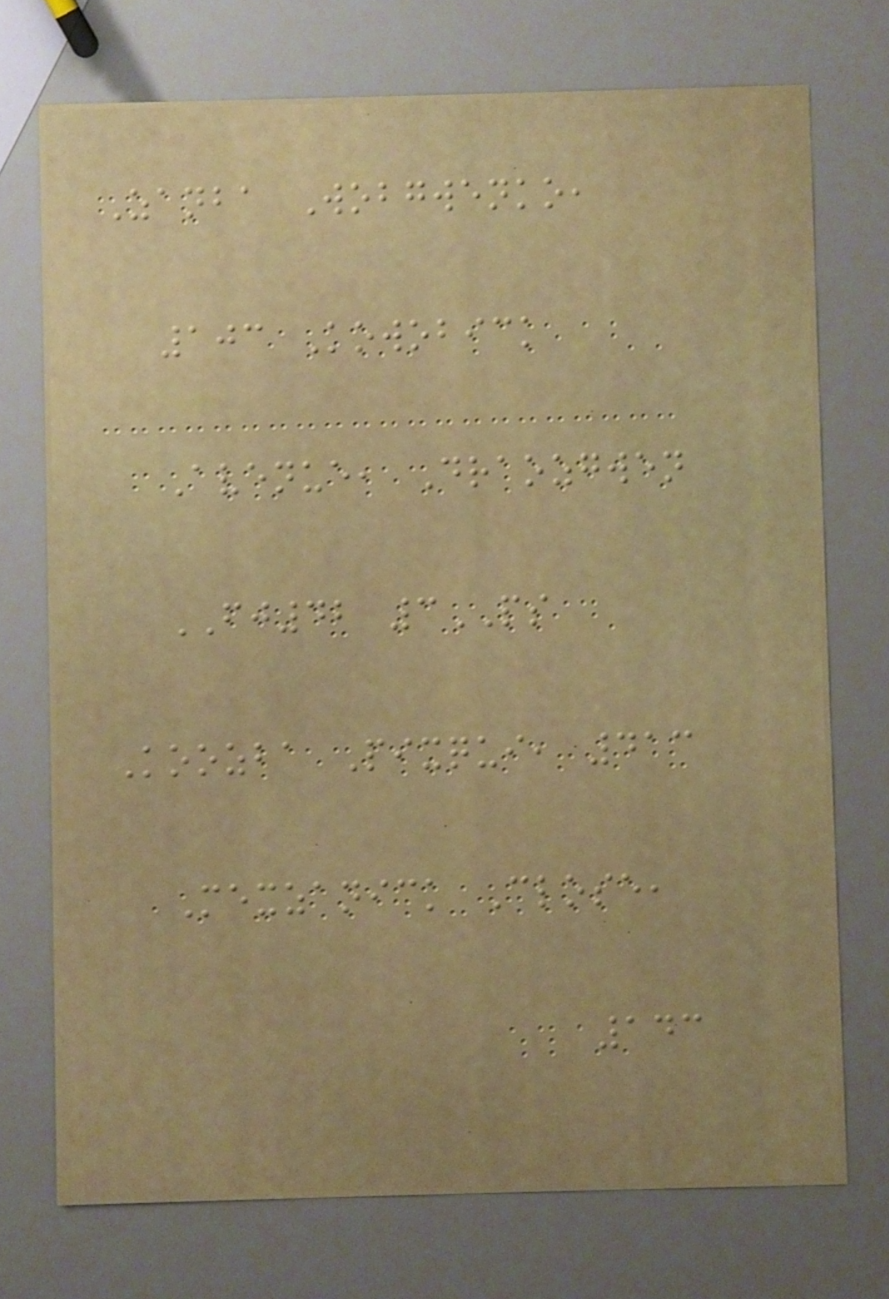Zanba Wobgwenko,
103 Kowobick
Avenue, Draozgwen
FJ42 3PS
Koozba Pixqui, 413
Mexzanick Close,
143
